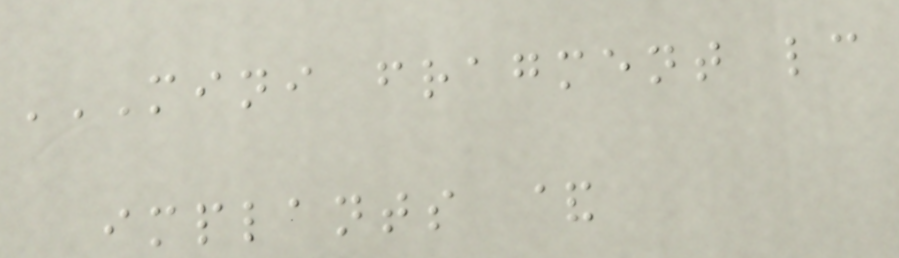MINI FRAGMENT LC
IMPLANTS &
